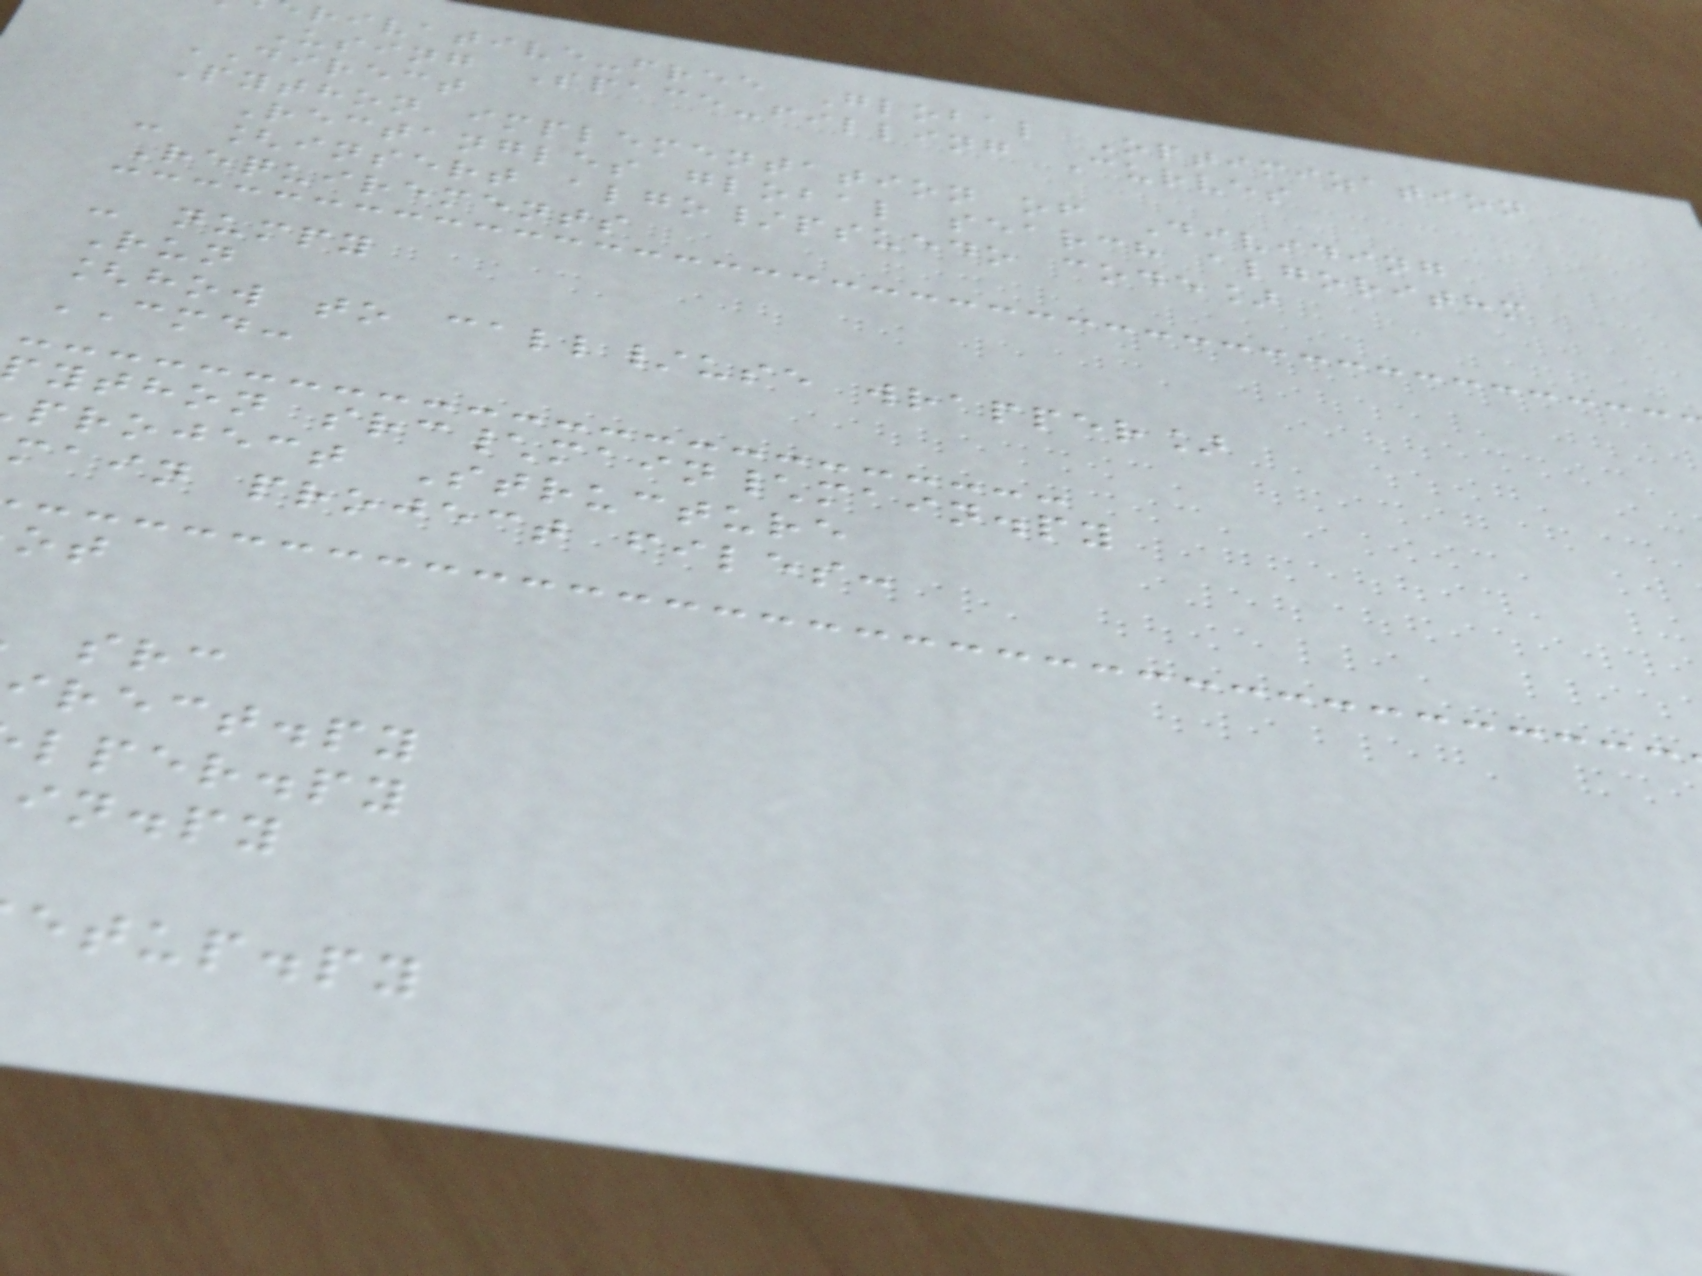rivative-free Global Optimization
Using Space-filling Curves
DIRECT
Python implementation of Dividing
Rectangles global search algorithm
- [insert algo/psuedo code]
Requirements
- numpy
Run
[how to call/use wrapper]
CMD:
ython src\main\main.py
project Structure
main project files:
irect.py
lper.py
in.py
etup.py
